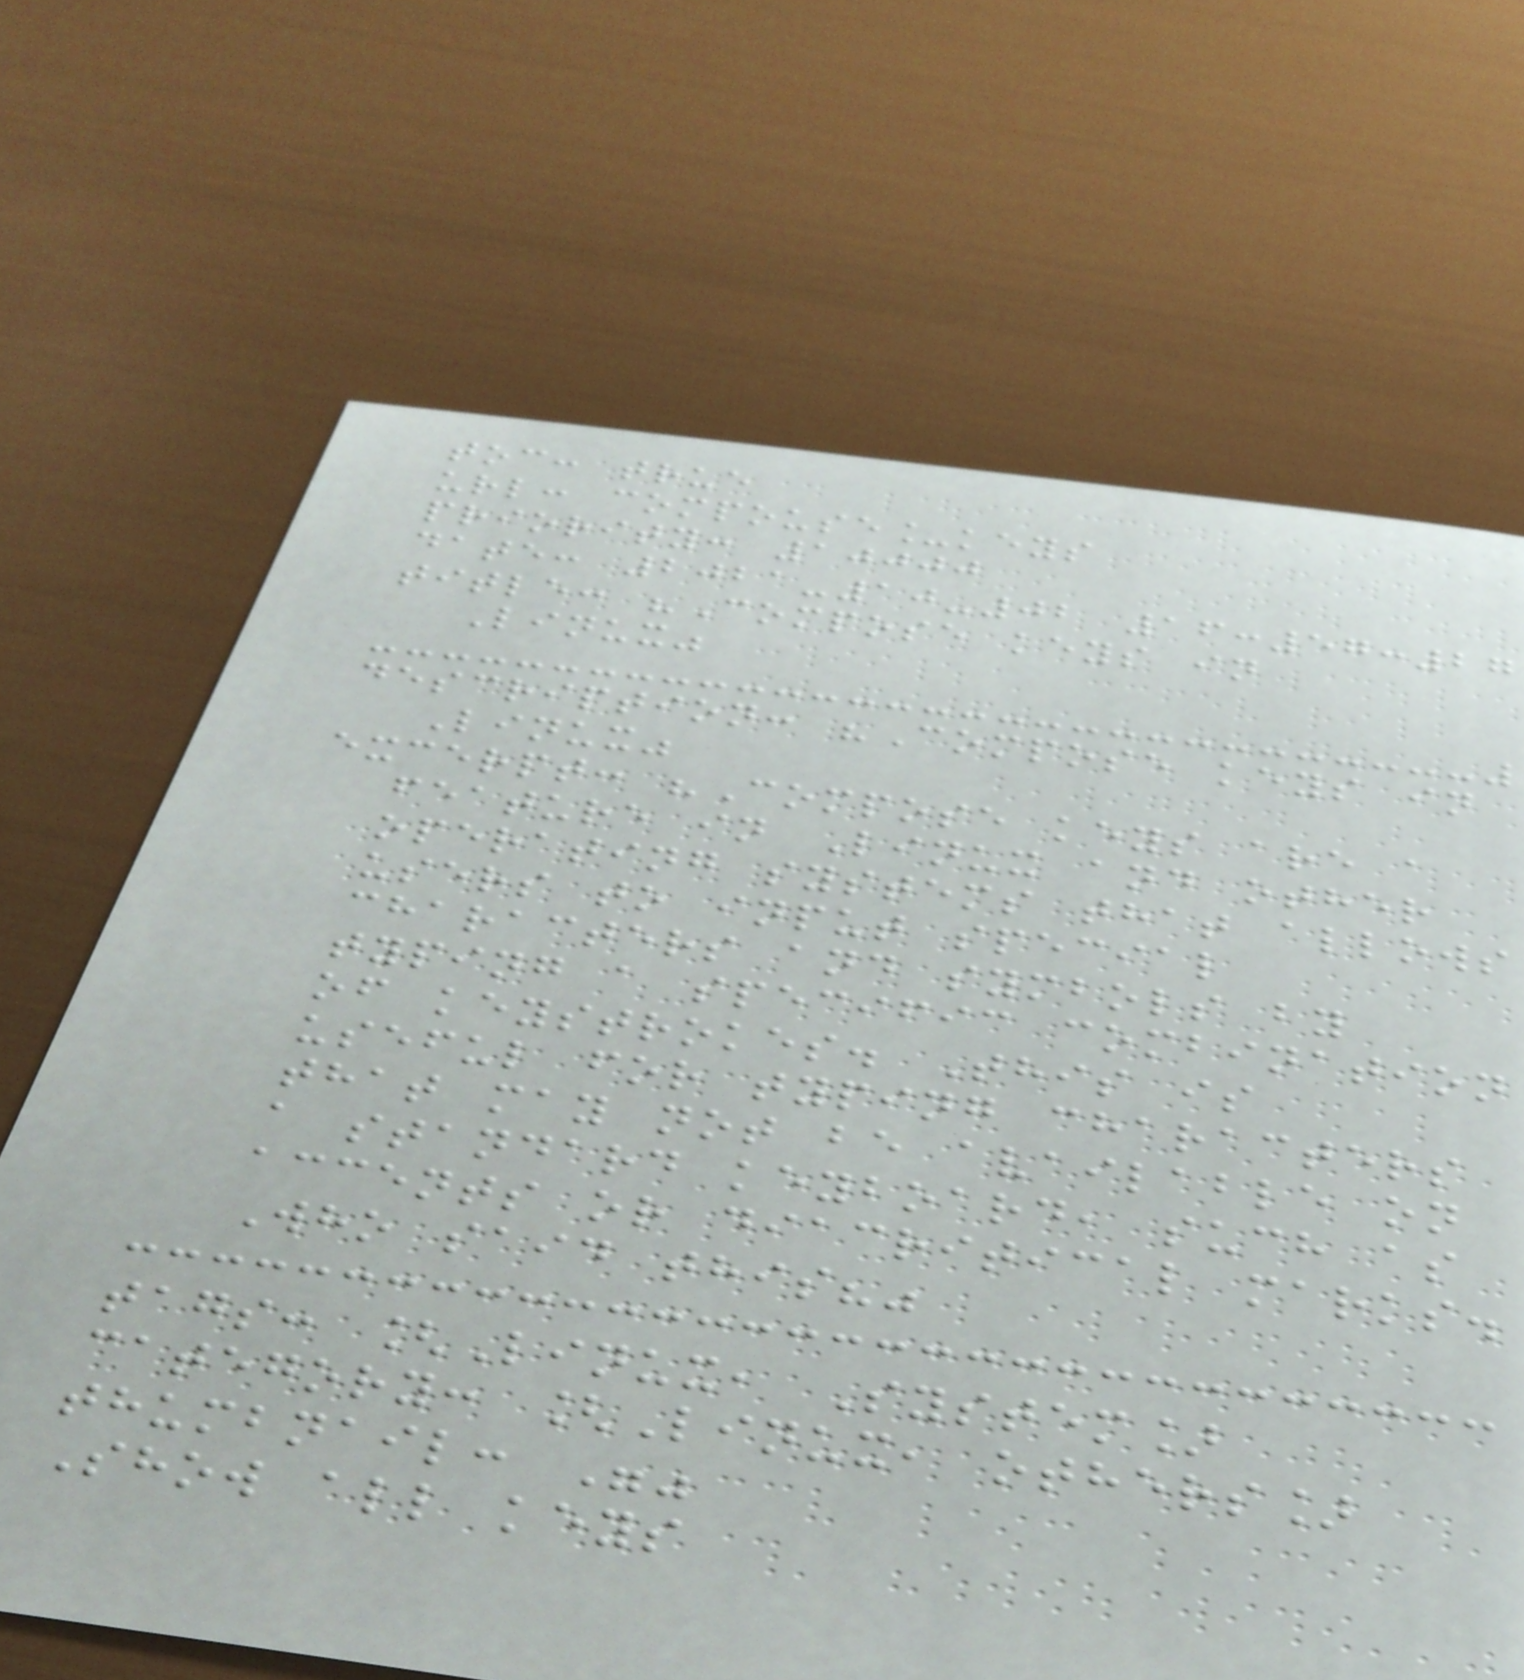toc: true
url: compouse_keys
priority: 10000
date: 2021-10-02 16:57:27
title: "Compose keys in
Linux"
description: "Compose keys in
Linux"
excerpt: "Compose keys are a
feature in Linux and other
operating systems that allows
users to input special
characters and symbols by
typing a specific combination
of keystrokes. This is
useful for typing characters
that may not be available on
a standard keyboard, such as
accents or diacritical marks.
Who said this?"
tags: [Linux, System]
category: [Linux, others]
thumbnail: ""
Show all keys
